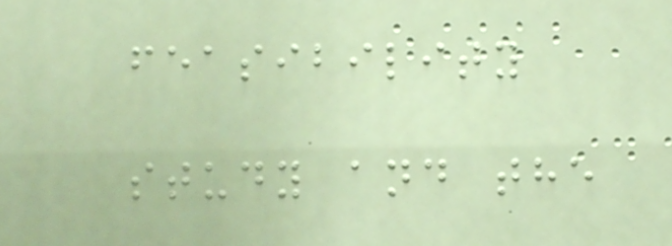feasibility
study and the
